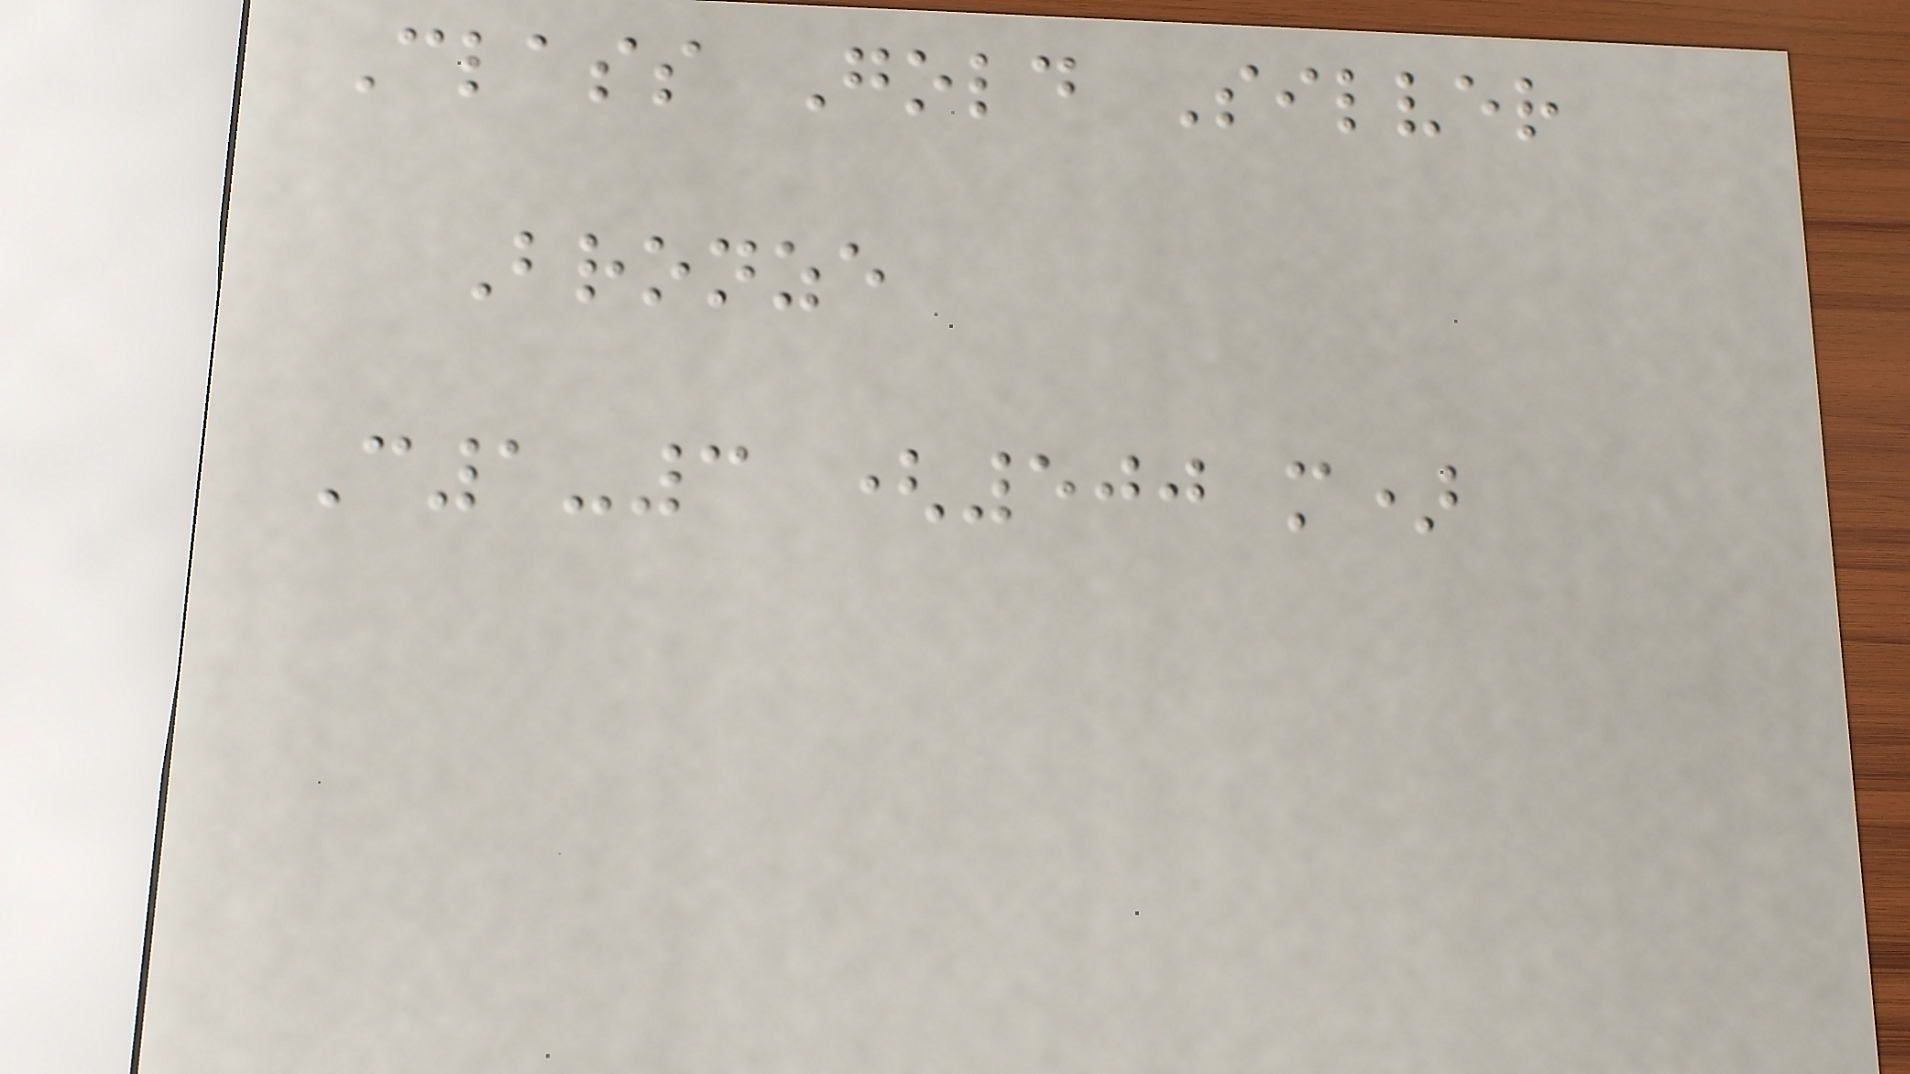Class Gold Silver
Bronze
C1-3 (500 m)
